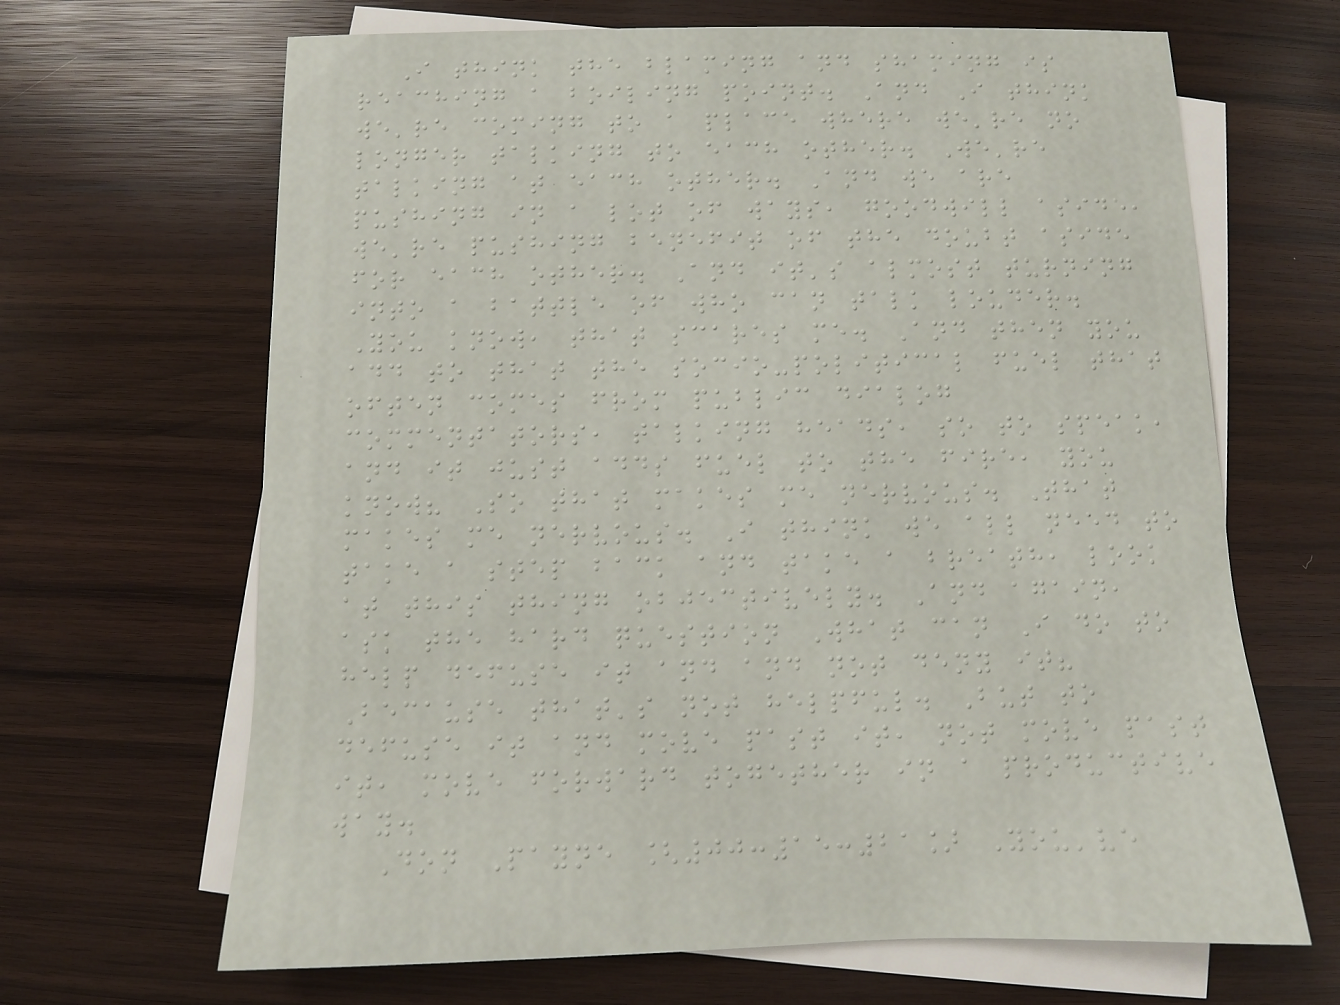I think the blaming and shaming is
reaching a boiling point. And I think
we're coming to a place where we're no
longer talking to each other. We're
talking at each other. And we are
pushing in a lot of ways, goodwill aside,
we're pushing benefit of the doubt aside
for each other. And it's almost turning
into a battle of who can talk louder.
You know, that scares me. And then you
add to that the socio-political fuel that
often comes from public dialog
commentators, talking heads, so to speak,
and it just adds fuel to the fire, you
know? So that makes me nervous. That
makes me nervous. I think we all need to
take a step back and take a breath, look
at this thing objectively. And again,
ask the hard question What can I do to
help defuse it and and not deny it?
Because that's not helpful. But to
defuse it and move past it, not move past
it, move forward together in a productive
way.
Don Payne [00:15:21] You've
